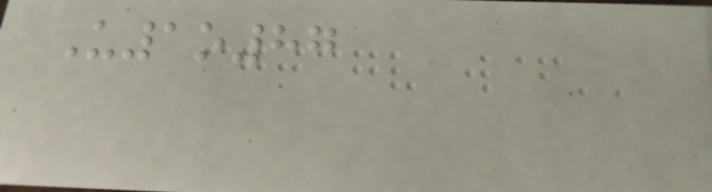U1o87
